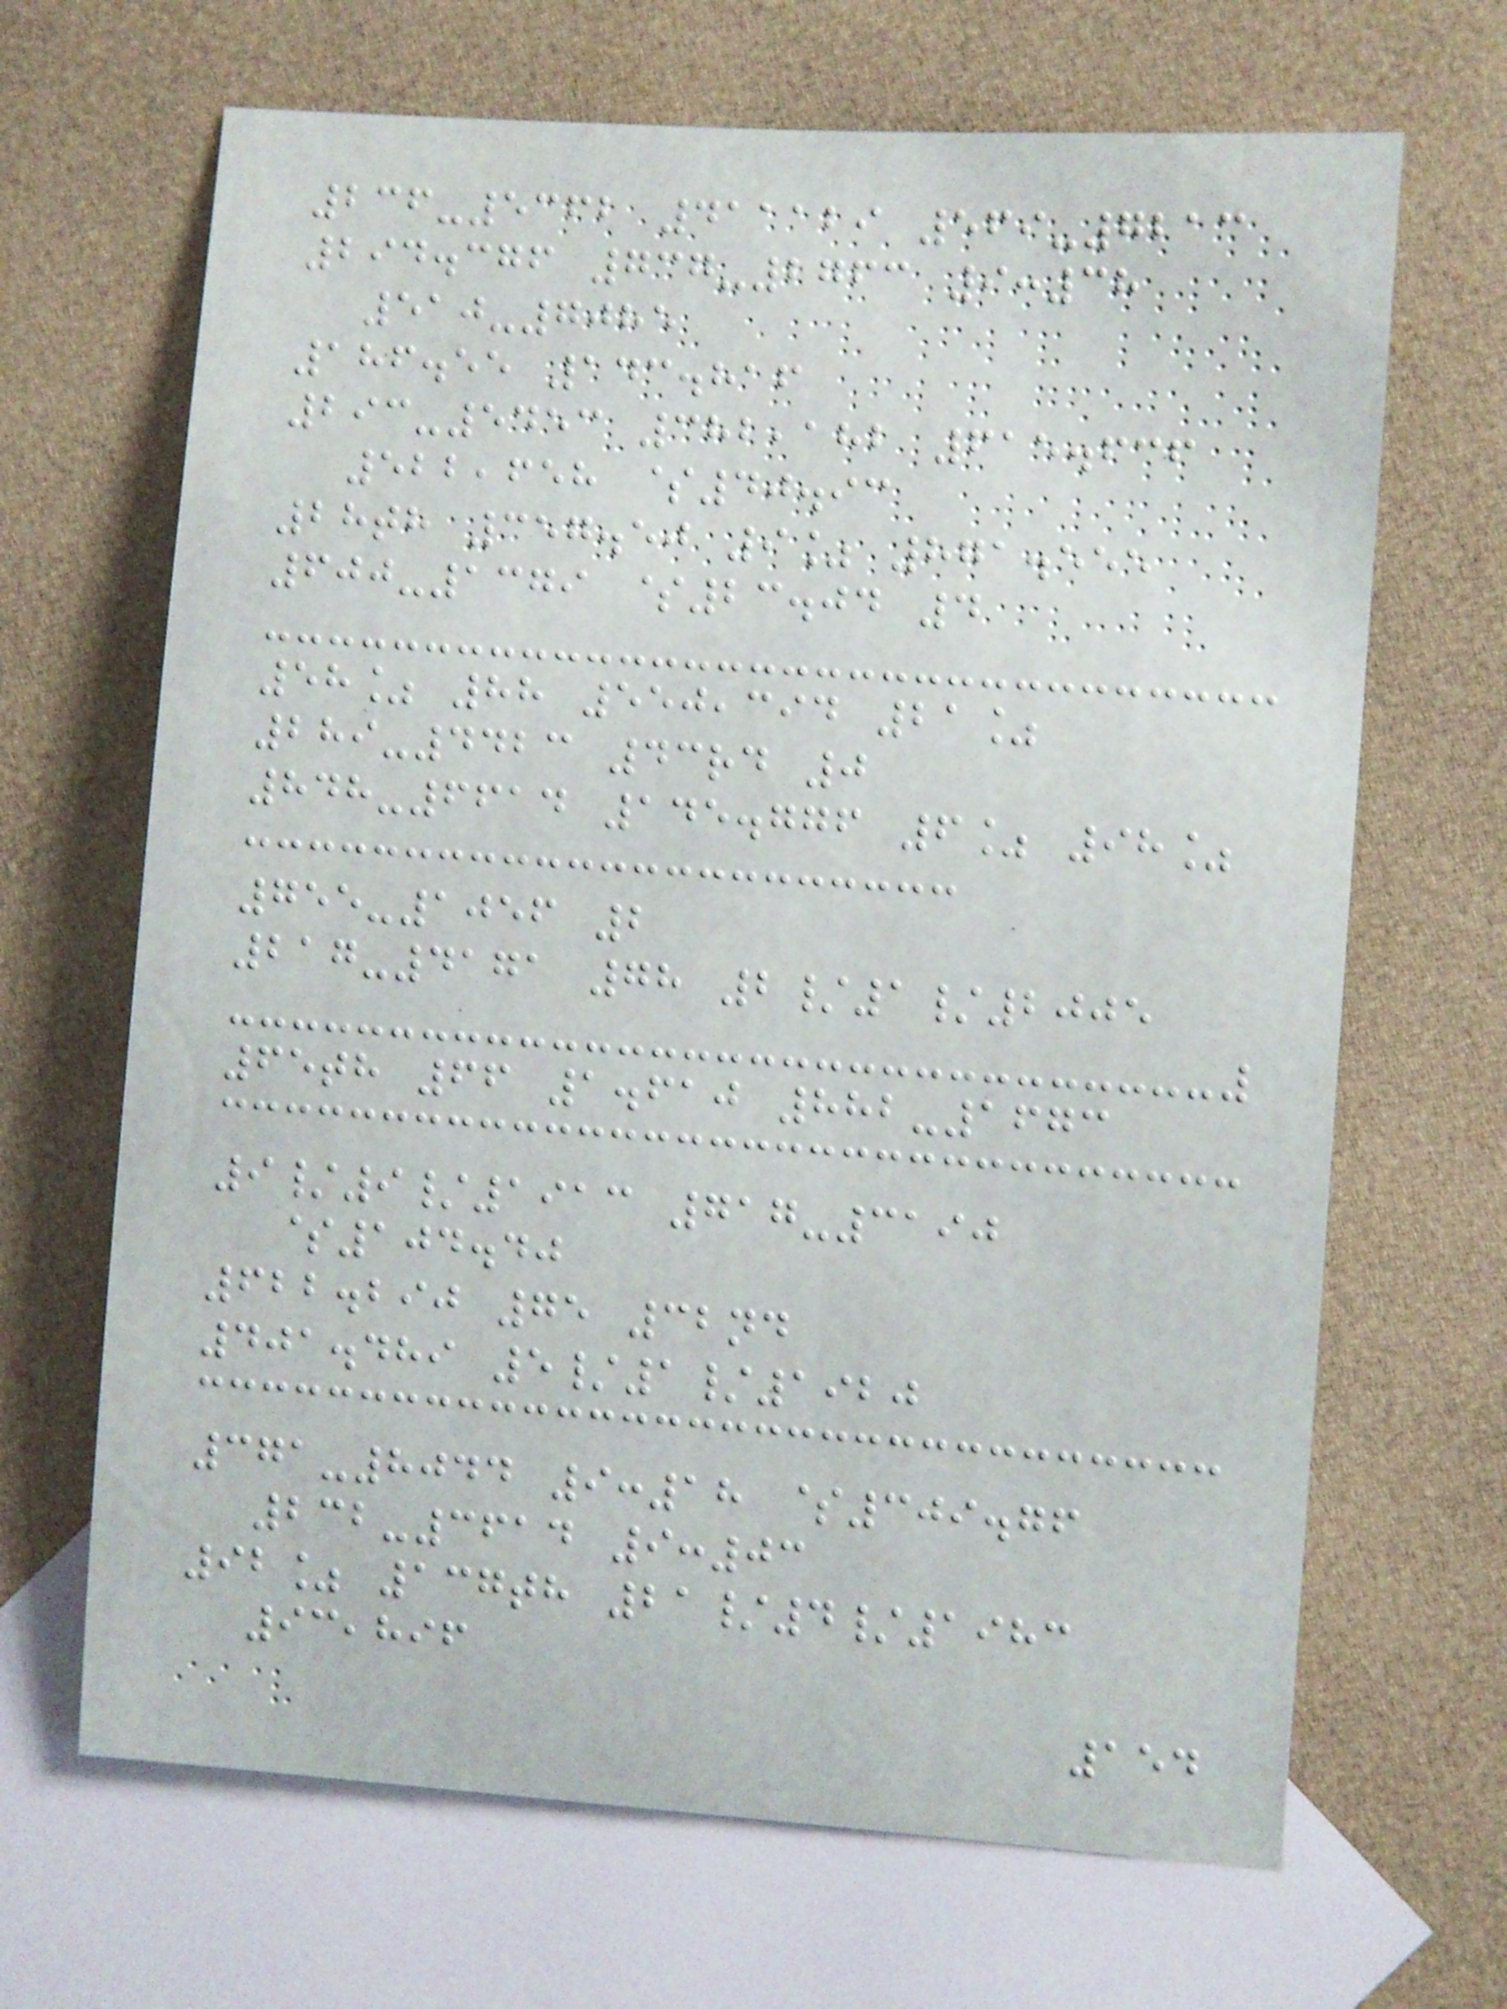236-5362 411129 569-7213
294.376 737-2763 9:38
510-7085
186.55 143.816
293-5453 382,182 615.636
522,658 $40.93
28th 357.50 9% 871.555
600-1379 $23.04 4
58% 88 550,394 21%
289-4423 43rd 0
848-6614 145.776 6% 98%
755-1056 2
217-4171 78 2/1/2005
65th 66 1.610 882-1673
9/9/1913 717-3190
$104.40
622.290 75 32nd
401.489 5/1/1920
371-8044 9:18 $309.76
232-3614 9:03
92% 137th 21/4/1983
93,896
154
